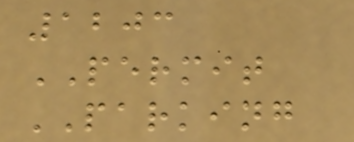1203
PERMIT
PARKING
